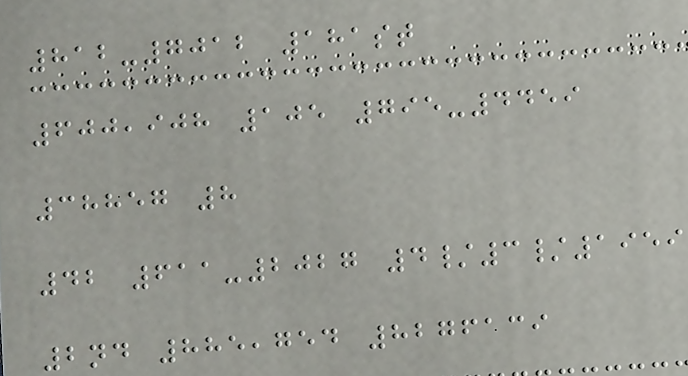812-7012 181st
600,908 105 795-4459
38857 8
42 611-2027 4/3/1959
2nd 885,754 8276139
